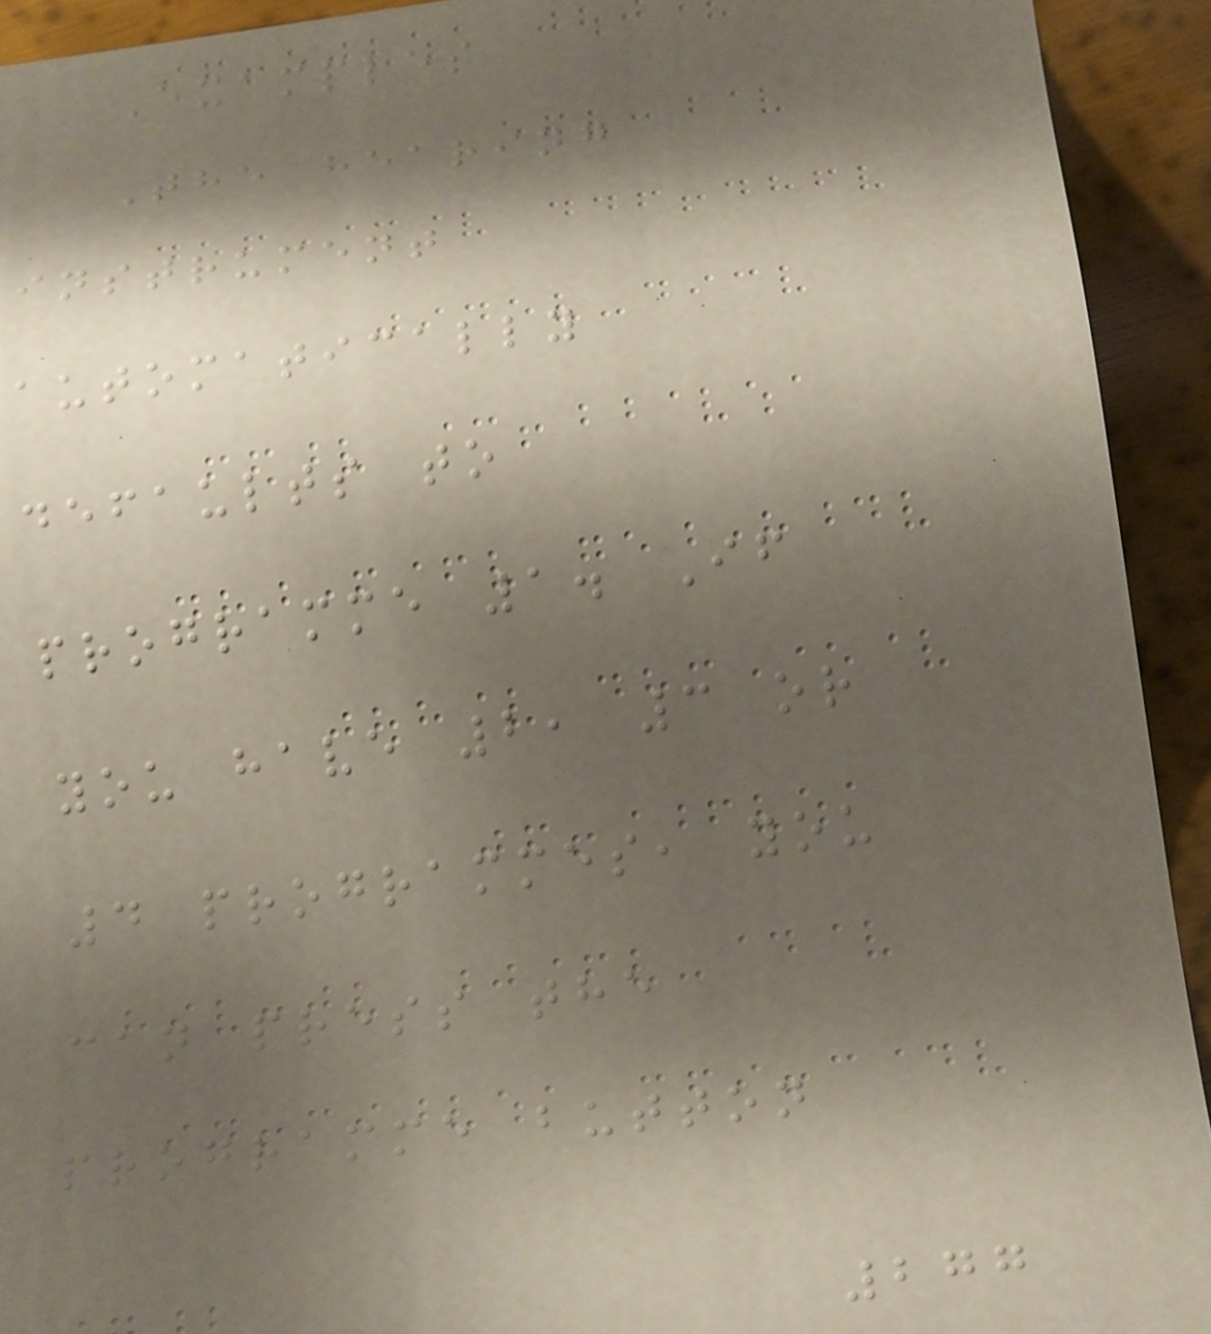Examples
The hearing
instrument
automatically
defaults to
programme 1. If
you have 2, 3 or
4 programmes, you
can press the
programme button
277
